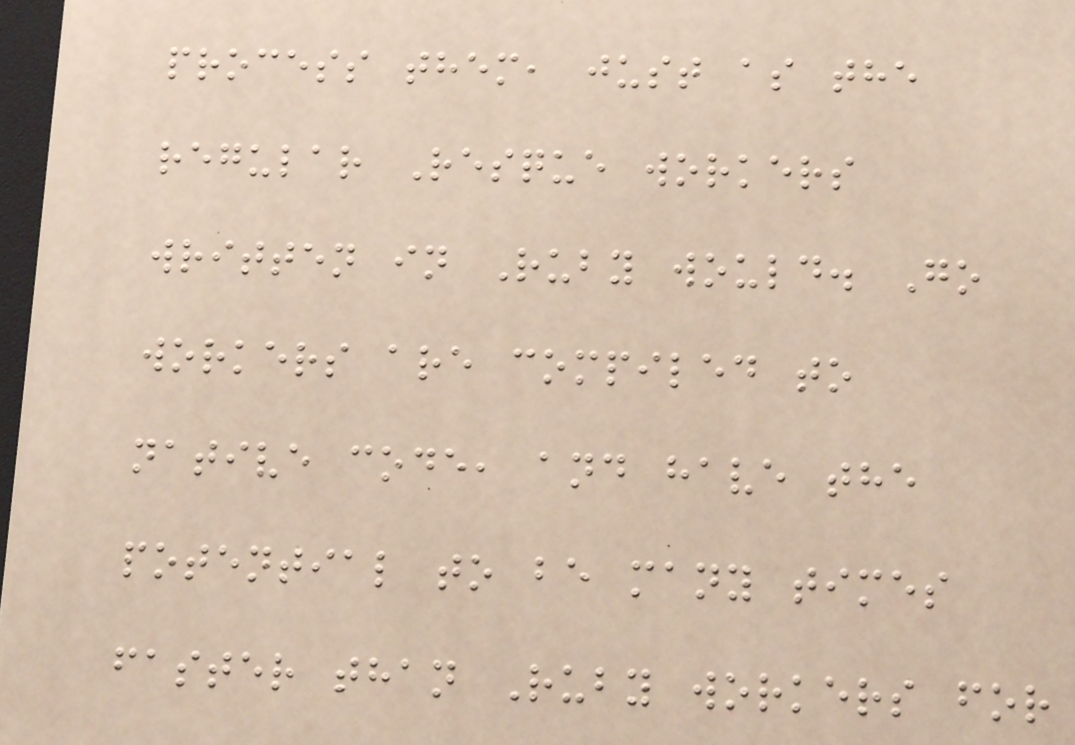process them, just as the
regular Resque workers
written in Ruby would. Go
workers are compiled to
native code, and have the
potential to be many times
faster than Ruby workers for
